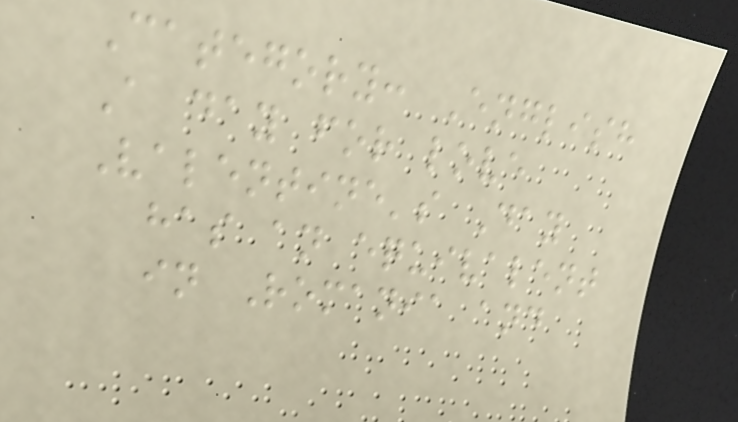Category: English
A day for love
Valentine's Day
has an equivalent
in Romania and
